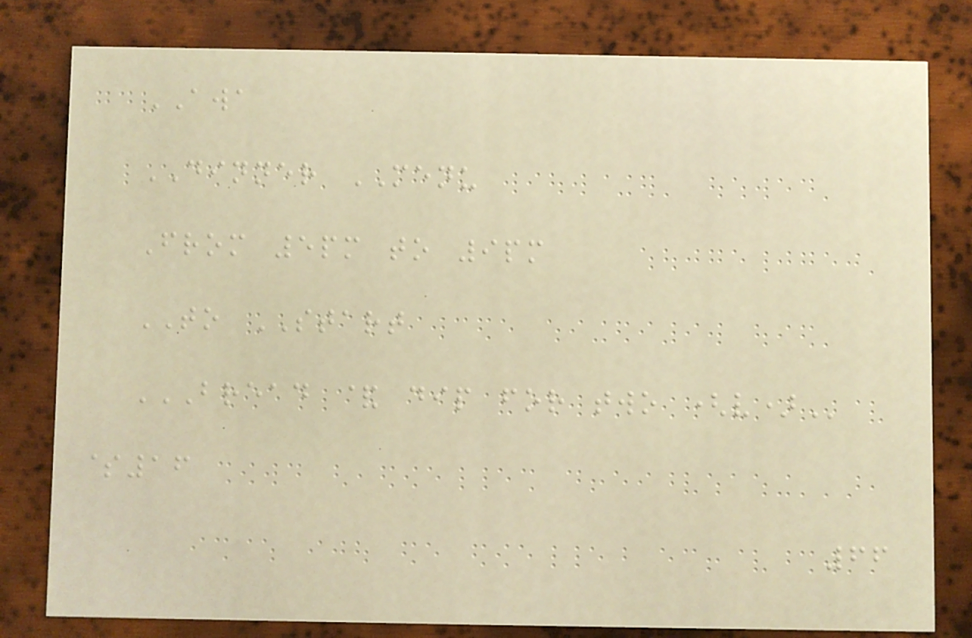AWA
DINNER MENU
From 5pm to 9pm
TO START
BREAD & DIP FOR TWO (V)
$16
66
